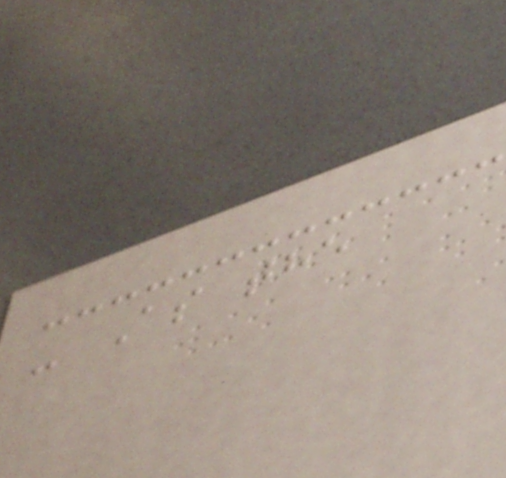- As the
